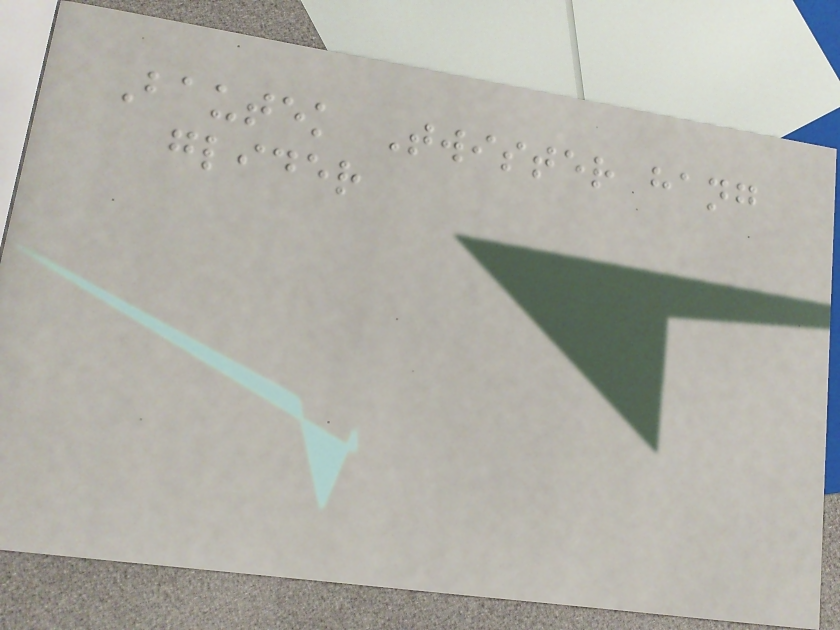Bautek Twister hang
glider
